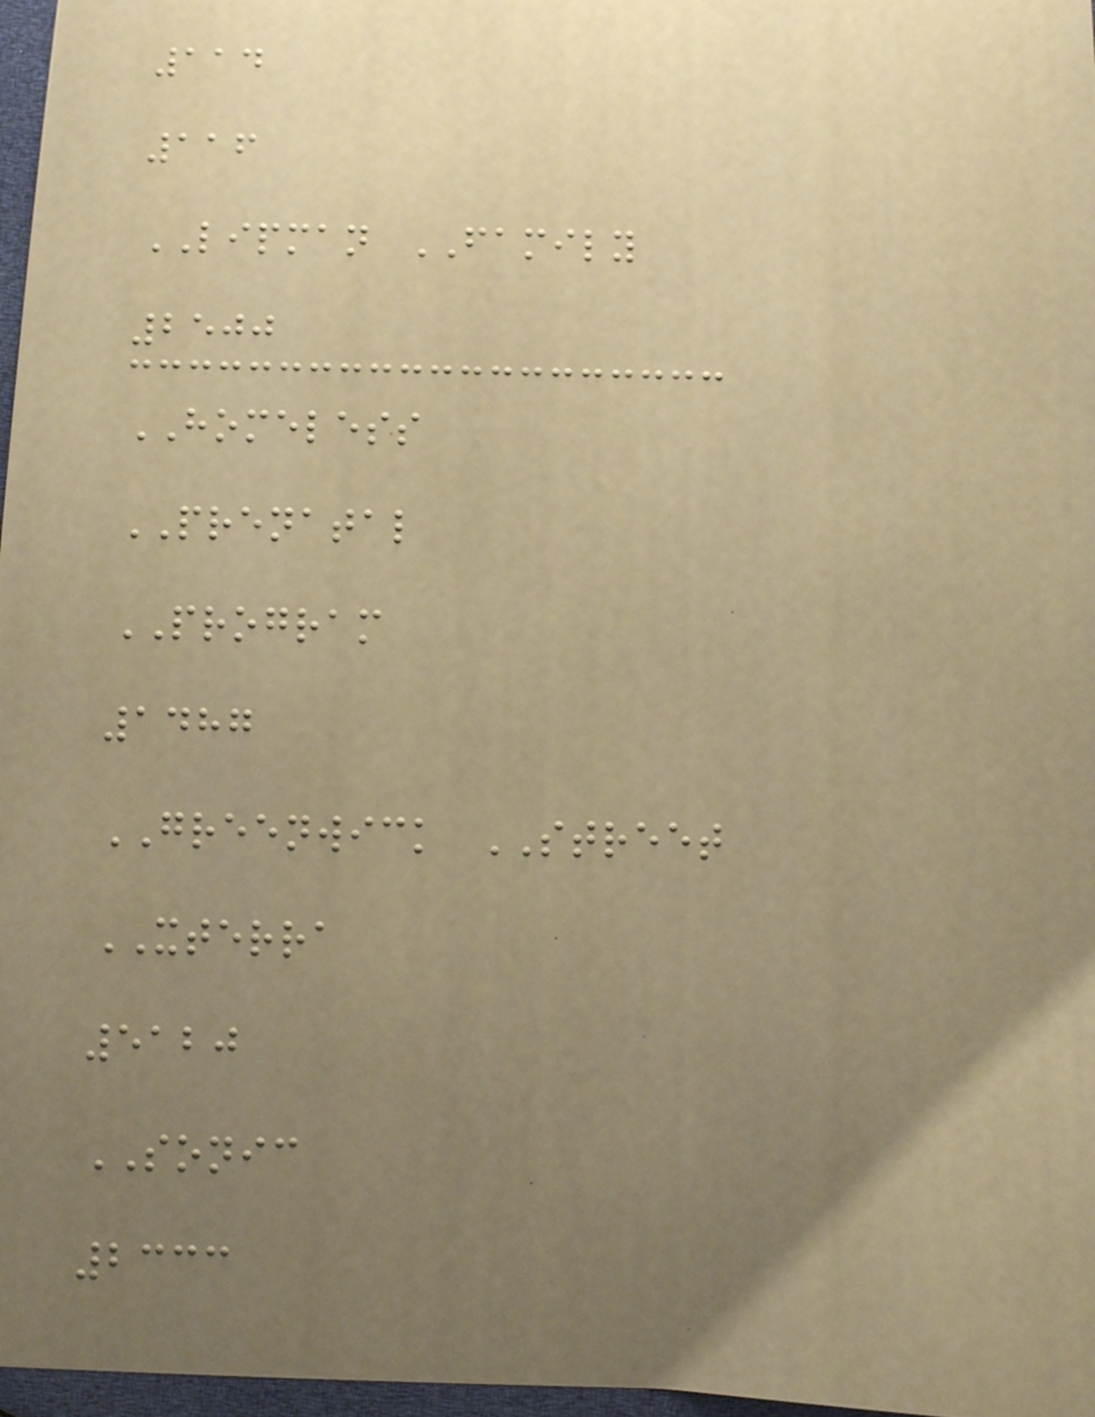114
116
LIPMAN FAMILY
2500
HOMELESS
PRENATAL
PROGRAM
1487
GREENWICK STREET
XTERRA
5120
SONIC
2333
